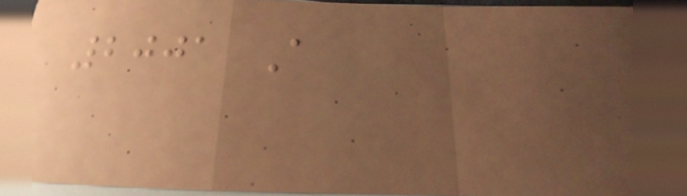2001 A
